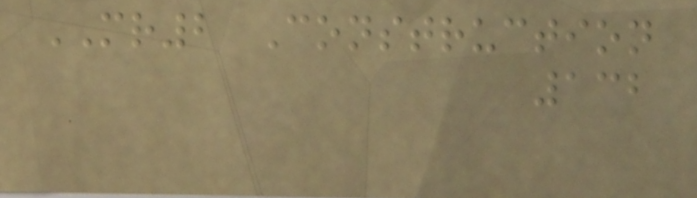MR2 Construction
132
